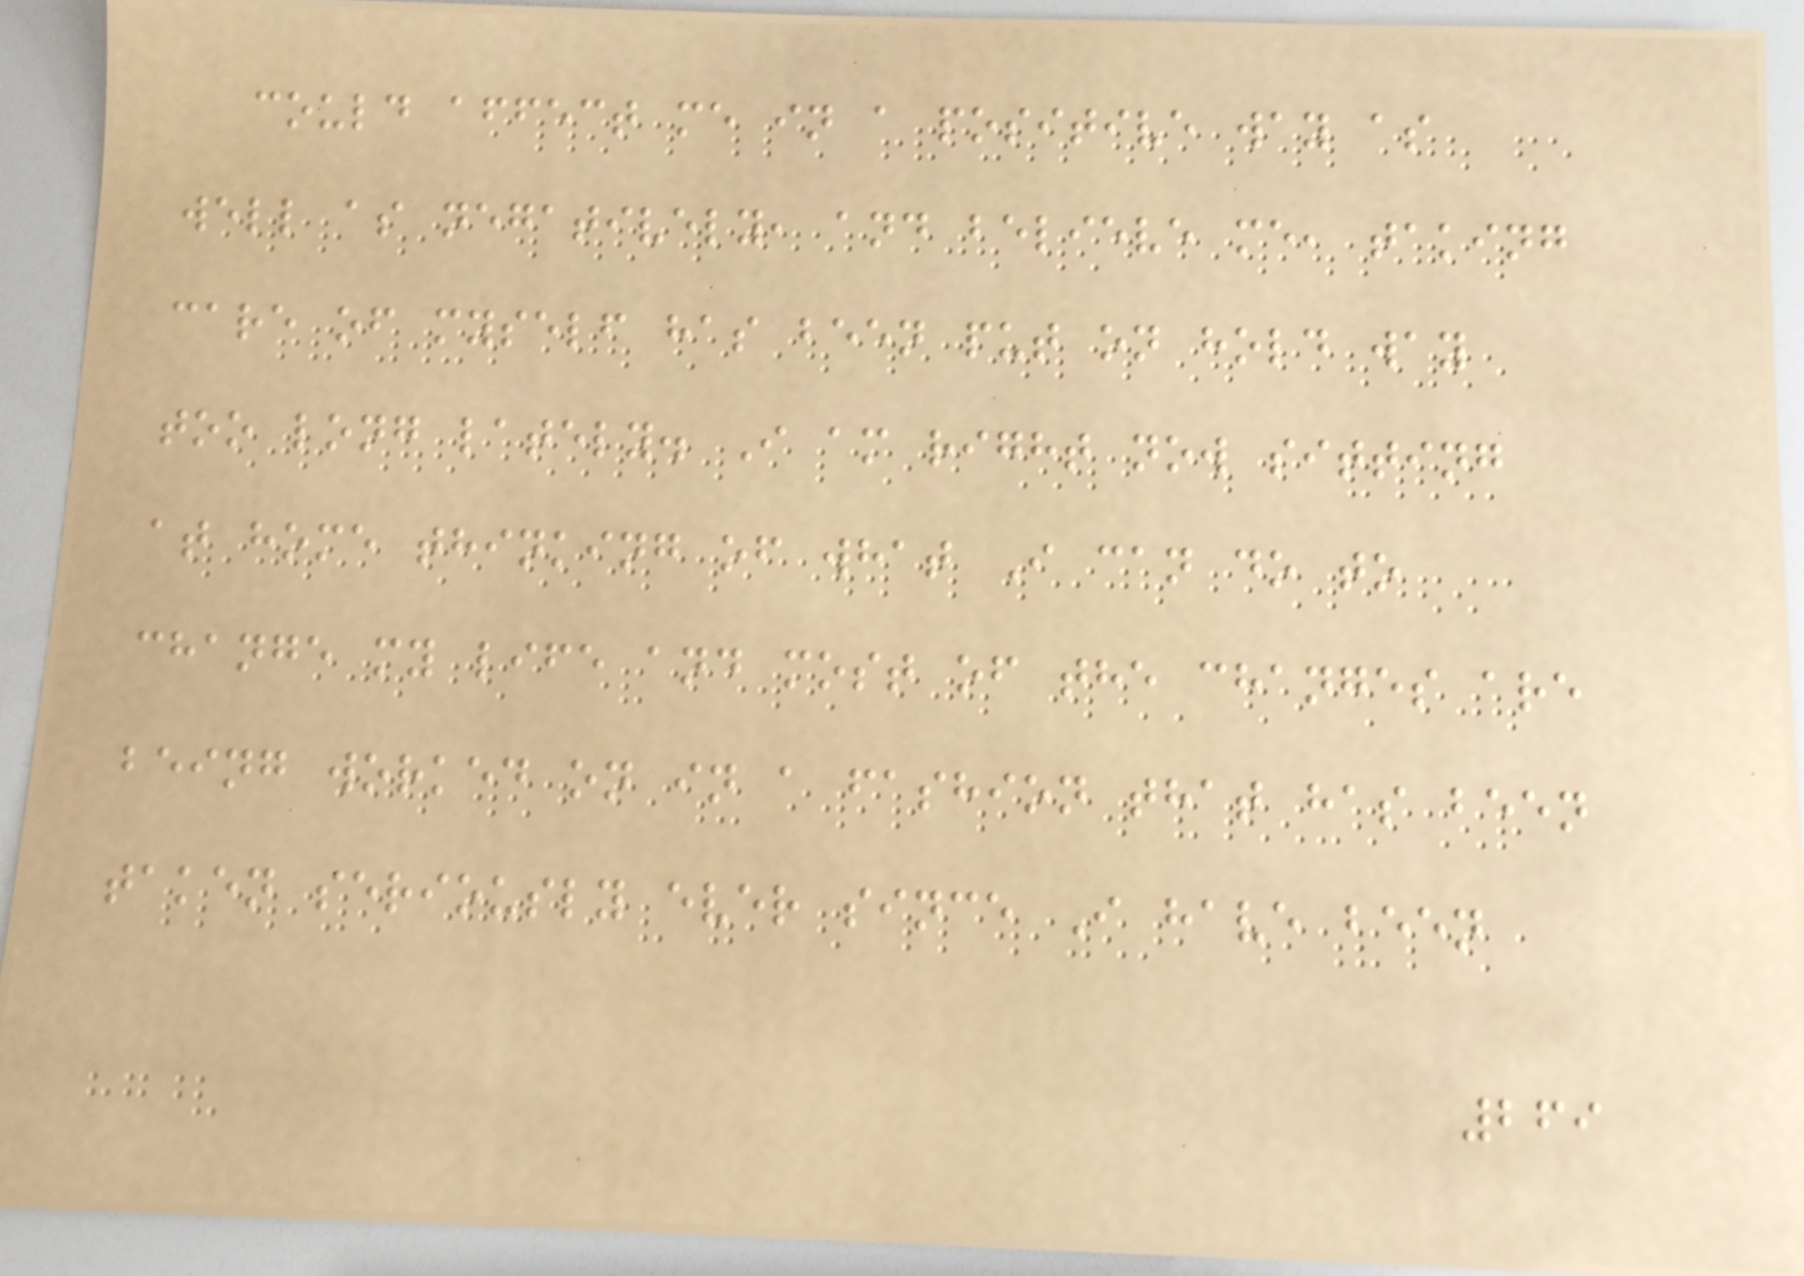could affect me in a positive way as
well as negatively, and believe me, taking
care of myself has been put on hold way
too long lately. I am right now sitting
at home thinking of what I can do to
change my life and most of the changes are
being worked on in a fashion that has been
taken seriously ever since I have been
269
